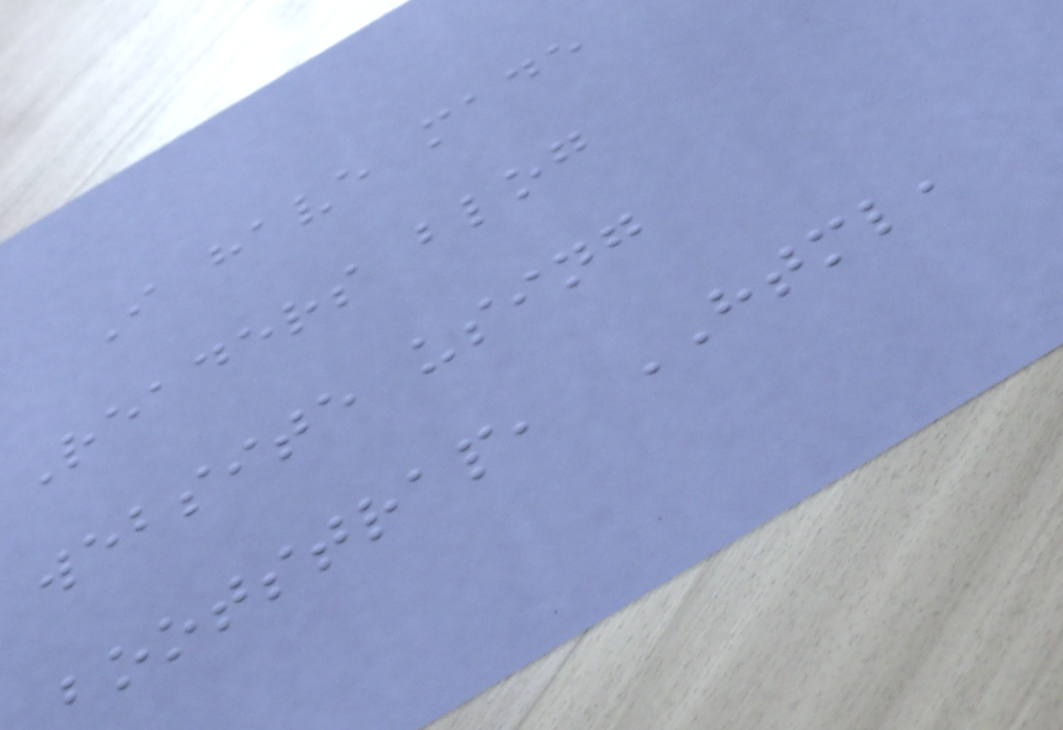I have made
Readers blog
website using
bootstrap, HTML,
